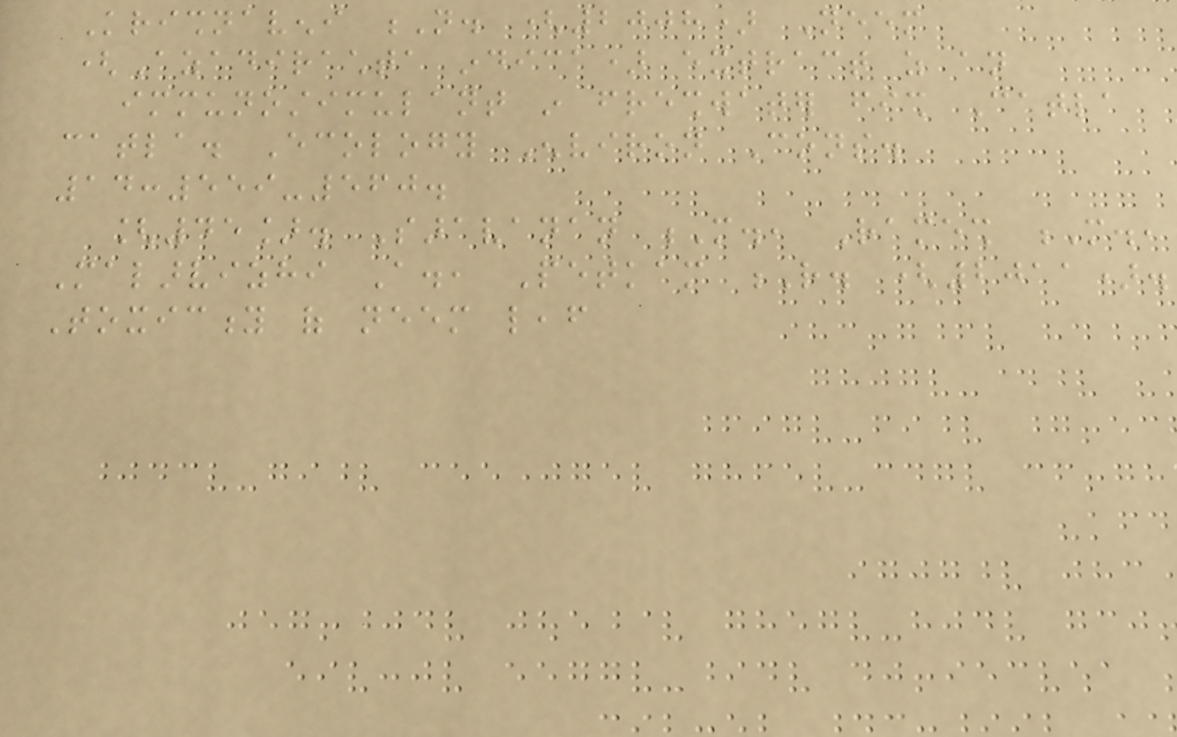Krishnaveni N. (2008) Neem
(Azadirachta indica) extract as an
immunostimulant in freshwater fish Catla
catla. Ecology Environ Cons.
14:559-560.
[45]. Saravanan M., Ramesh M.,
Malarvizhi A., Petkam R. (2011).
Toxicity of neem leaf
